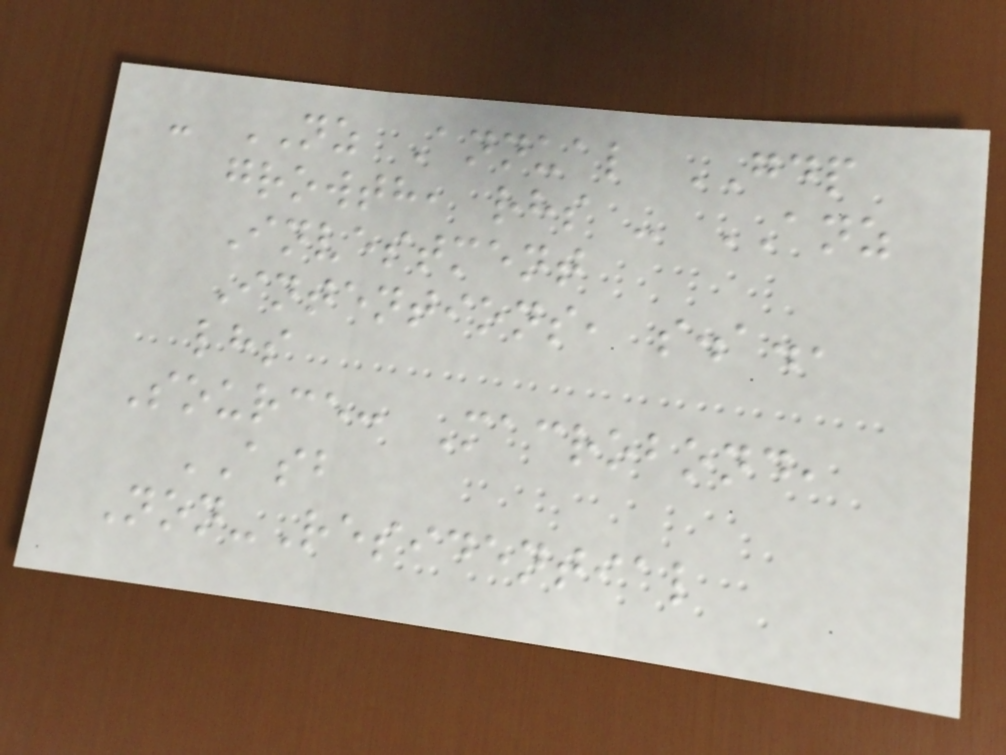- NZ Annual GDP
growth, rhs - ANZ
Investment
Intentions, s.a.,
lhs
Source: Macrobond,
ASB
Non-Residential
